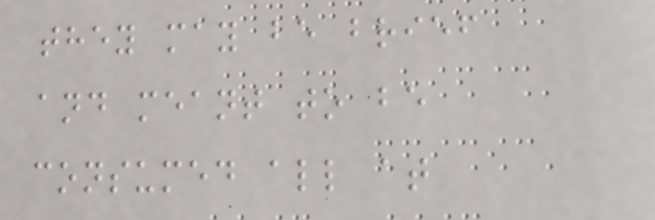they may be brief
and meant to be
consumed all at
